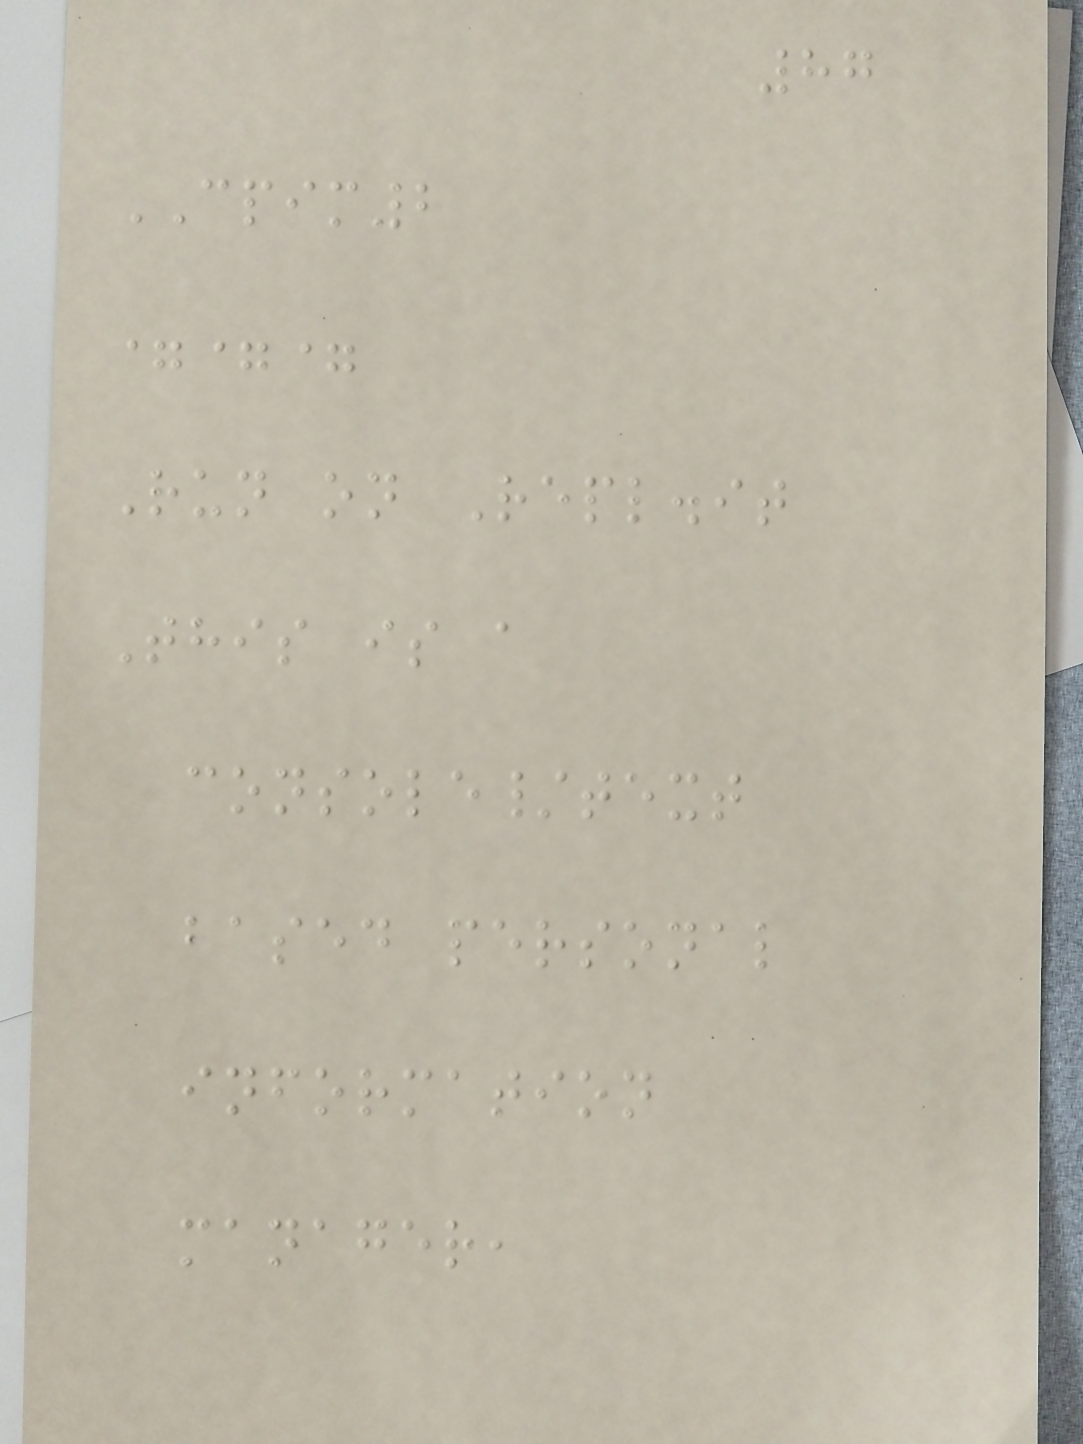87
CPIM2
===
Run on Repl.it
This is a
console/text
based personal
information
manager,
